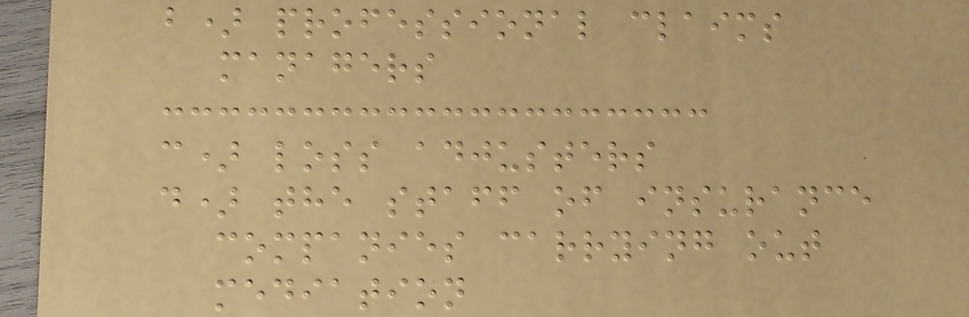b) professional claims
managers
c) loss adjusters
d) the staff of insurance
companies carrying out
mediation
